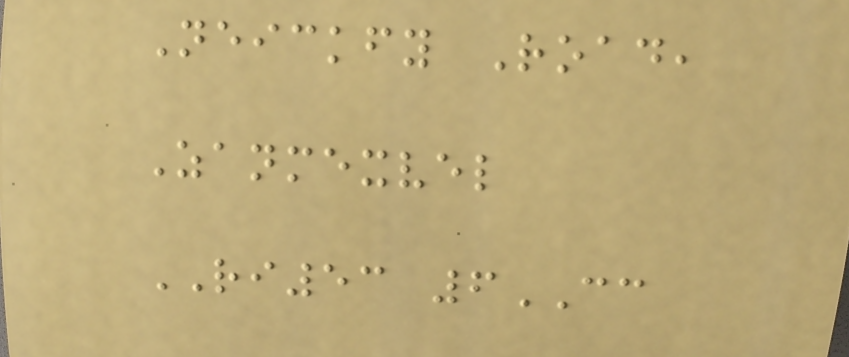Neickfy Road,
Zanmexvel
RI53 6CC
